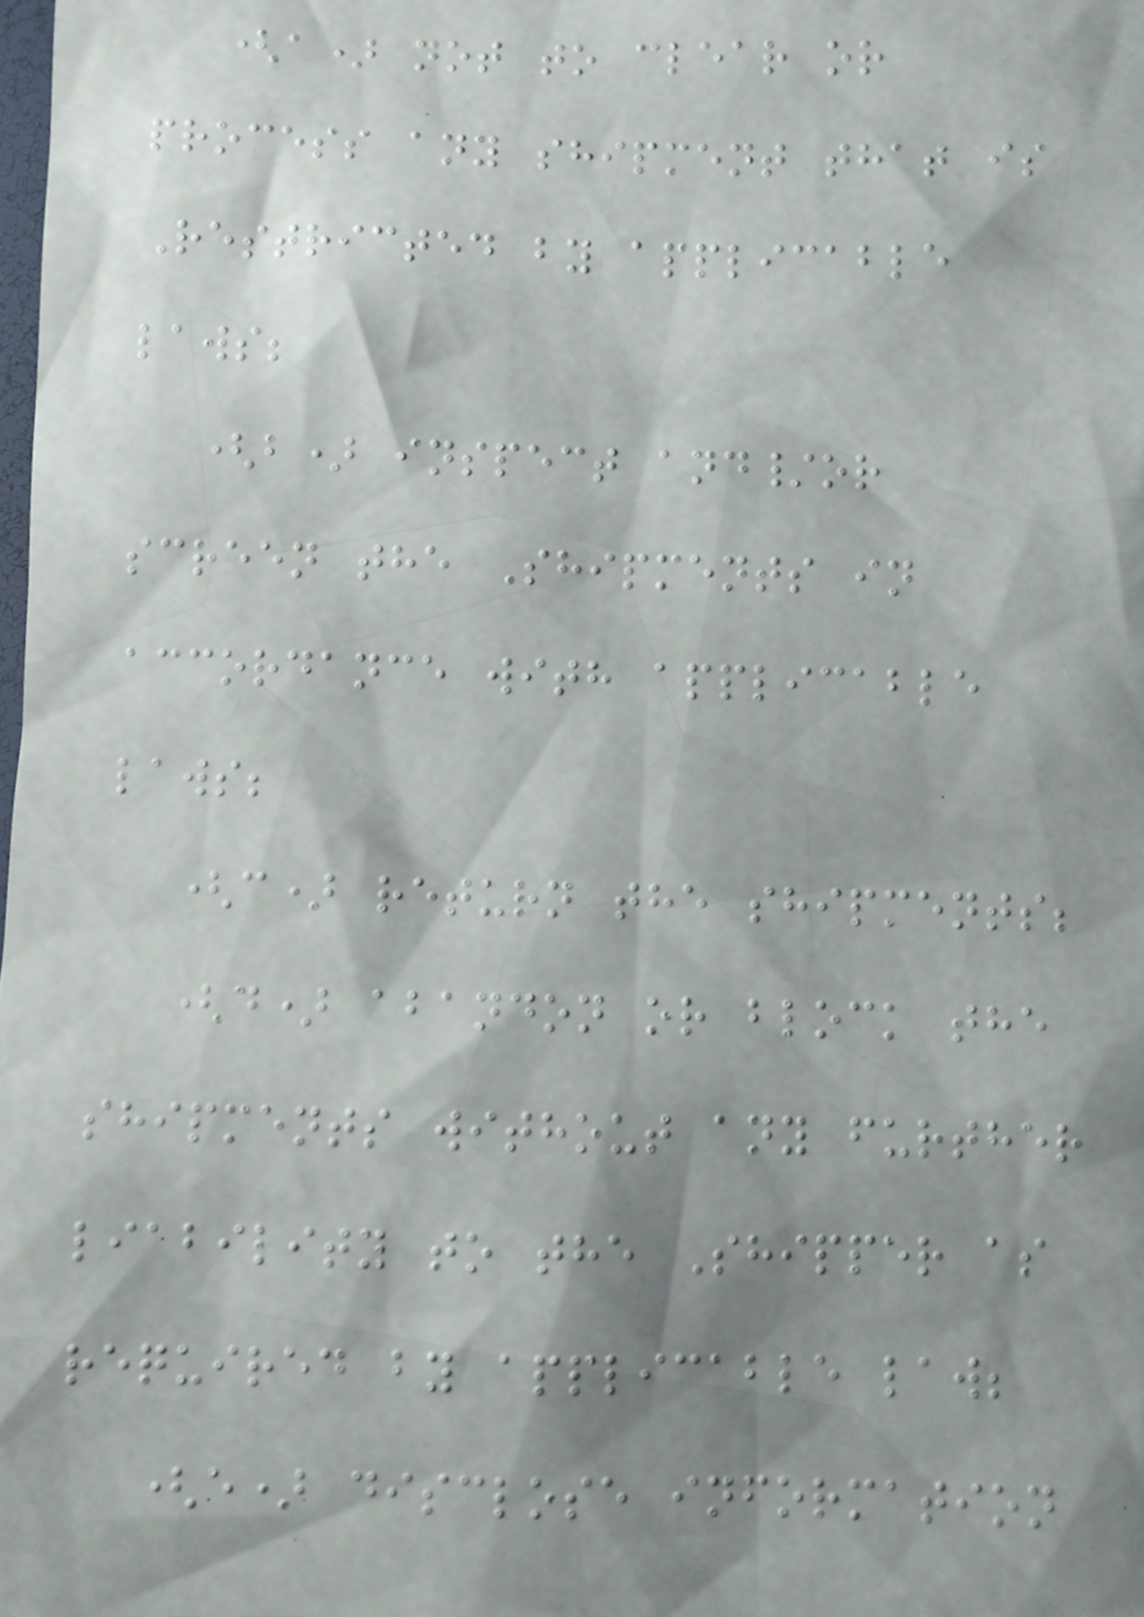(a) not to clear or
process any shipment that is
Restricted by applicable
laws;
(b) inspect and/or
screen the Shipments in
accordance with applicable
laws;
(c) return the shipments;
(d) abandon or block the
shipments without any further
liability to the Shipper as
required by applicable law;
(e) disclose information
